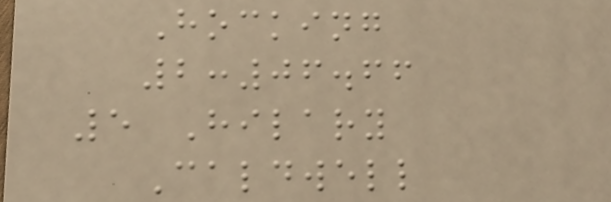Hocking
2:06.66
5 Hilary
Caldwell
